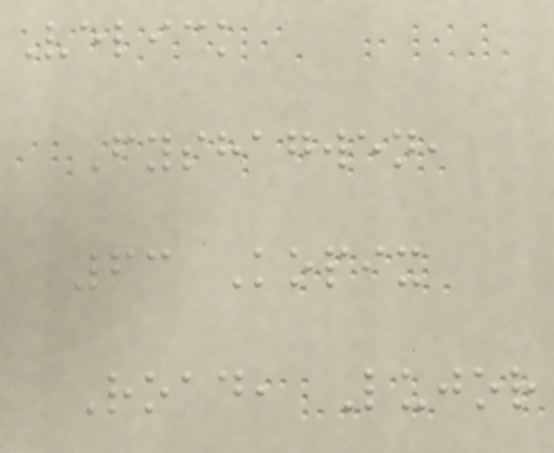Velick
Fyshagwen,
63 Kopix
Road, Lujor
